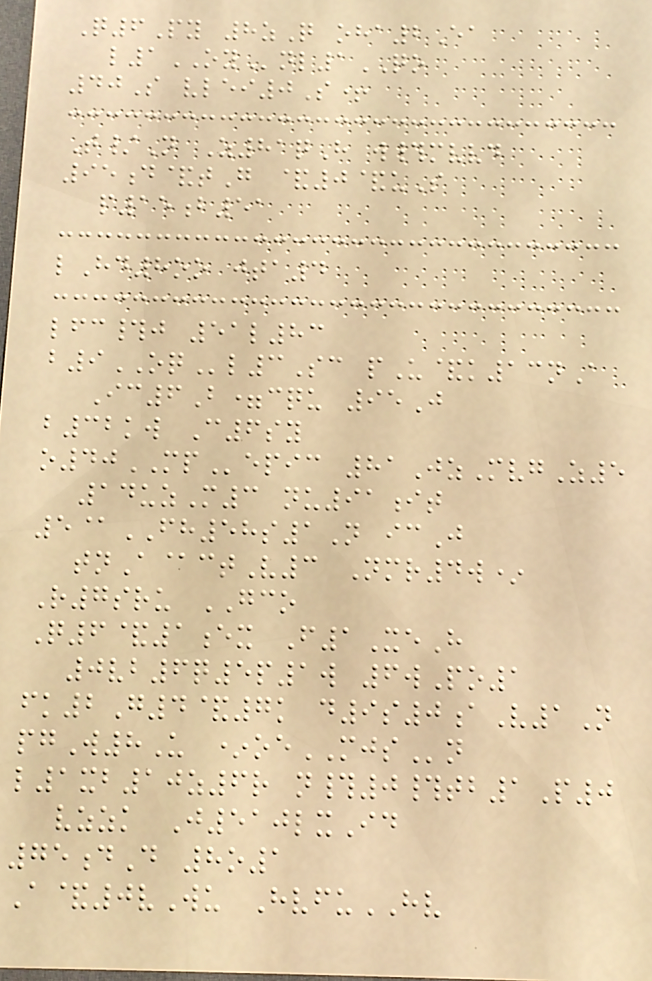Q6Py 8zQ oha2Ea
l1OYnl1QO
40S vlei0S+
T/N Z81qH w#mvvd
95d&tG &0&uS
p15b51
lHd8oo jta4
lfc#j 51l83
b9OQl3Sc pU&k13nA
Ic6B=cqu 95J
b32kw C6sy
o40MPepic 81JzMvgZ5
14uzM3 nu91it
5@FH58s1N icJ
tnA@ctV3 Nmr4w*
R7sru GCO
Q6&1ex F1XeH
0vb6q5p1w 6wPo1
fk2G4&7k d9s0aV1N
pgW8U *oeMJSn
l1xb10z6r n#0#tb1P0
vzzk J510lxId
75dD 8o1
A&0vWu HvfuHV
